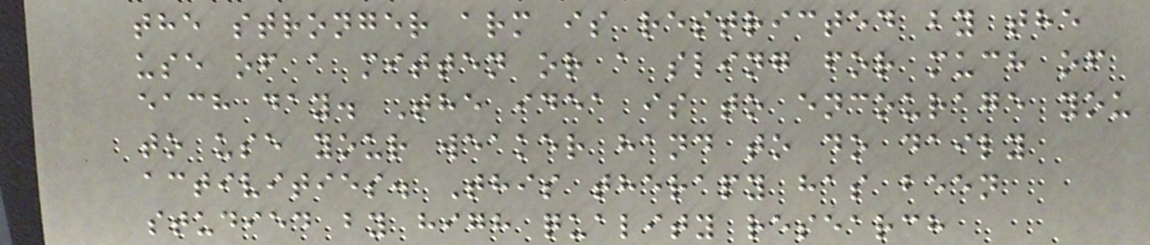the stronger arm is restricted by the
use of a mitten or a sling for much of
each day. The idea is to encourage you
to use your weaker hand to do daily
activities. This therapy has been
studied by high quality research
